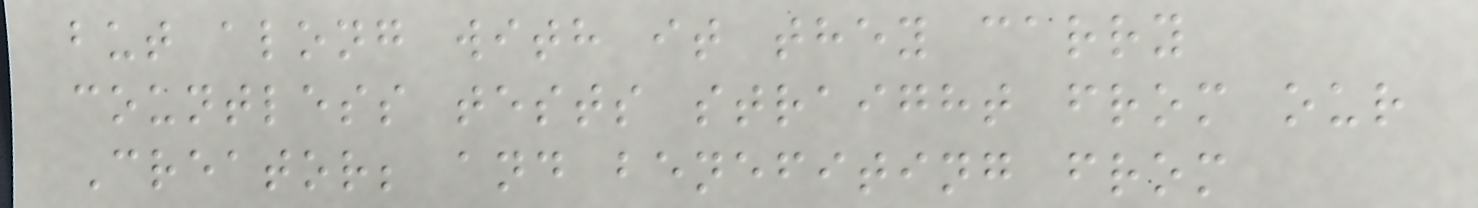but along with it they carry
countless tests straight from our
Creator; and benefiting from
